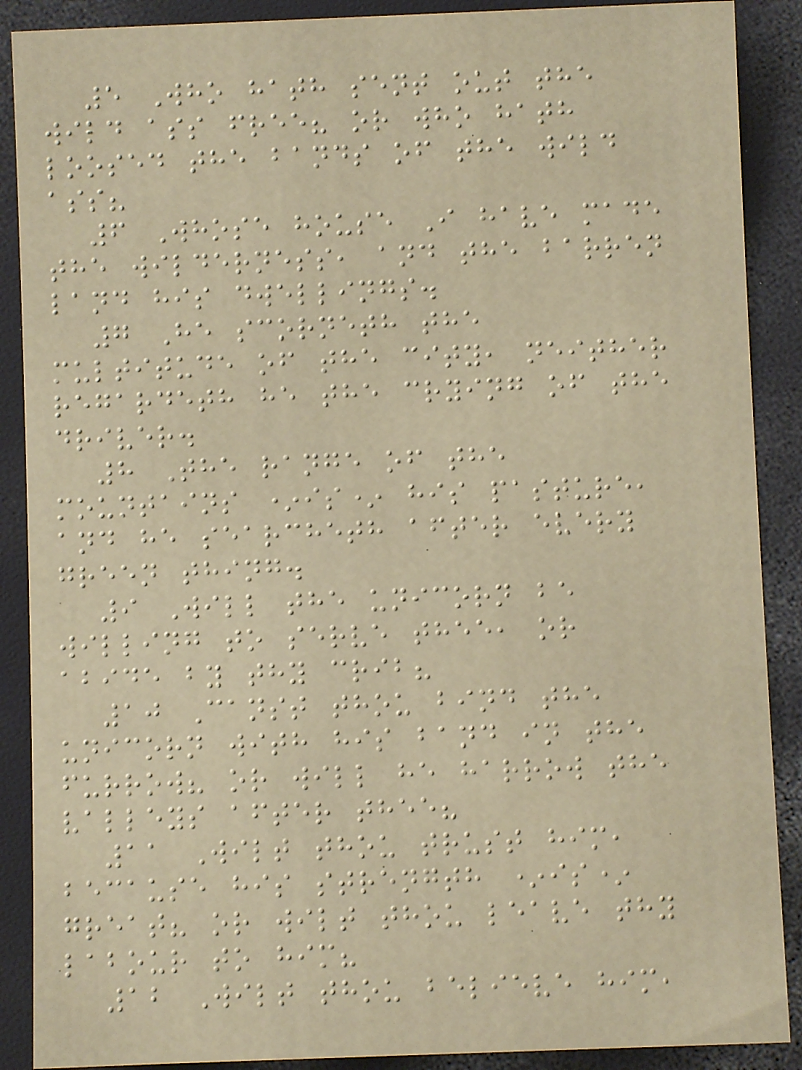5 Who hath sent out the
wild ass free? or who hath
loosed the bands of the wild
ass?
6 Whose house I have made
the wilderness, and the barren
land his dwellings.
7 He scorneth the
multitude of the city, neither
regardeth he the crying of the
driver.
8 The range of the
mountains *is* his pasture,
and he searcheth after every
green thing.
9 Will the unicorn be
willing to serve thee, or
abide by thy crib?
10 Canst thou bind the
unicorn with his band in the
furrow? or will he harrow the
valleys after thee?
11 Wilt thou trust him,
because his strength *is*
great? or wilt thou leave thy
labour to him?
12 Wilt thou believe him,
